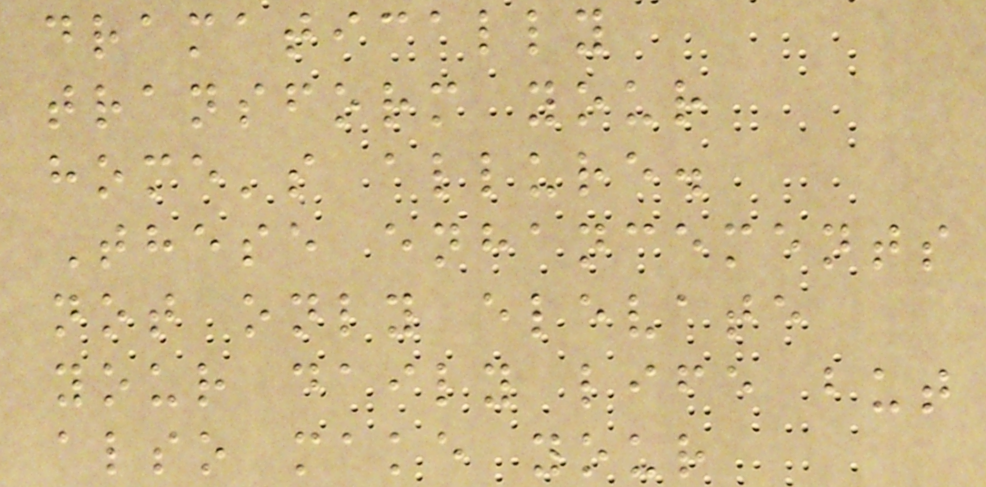dramatically
transform your
home's allure.
These enhancements
not only elevate
your daily life but
also make your
